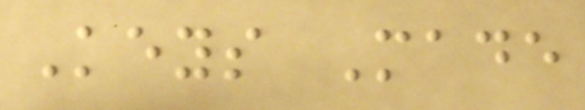Keys Made
